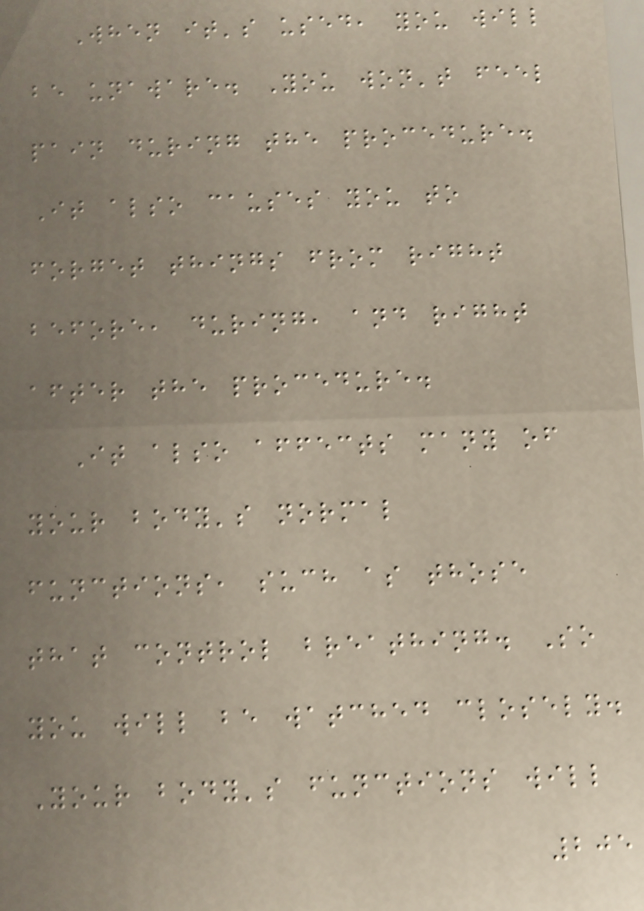When it's used, you will
be unaware. You won't feel
pain during the procedure.
It also causes you to
forget things from right
before, during, and right
after the procedure.
It also affects many of
your body's normal
functions, such as those
that control breathing. So
you will be watched closely.
Your body's functions will
205
